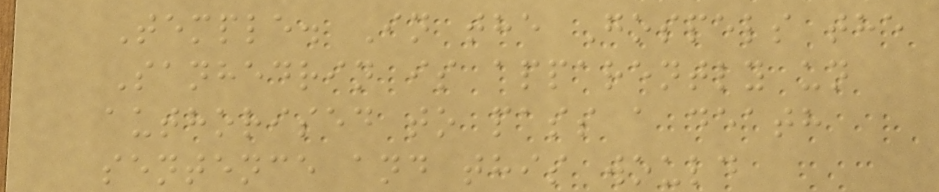Temple. In the Gospels the
Sanhedrin is apparently un
authorised to pass a death
sentence and this would
